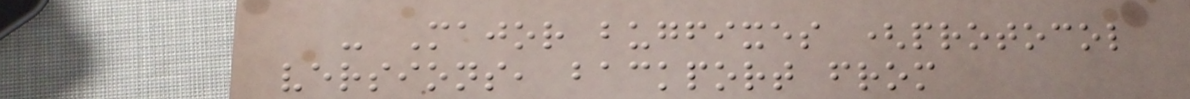- Major bugfixes (protocol
versions, backport from
